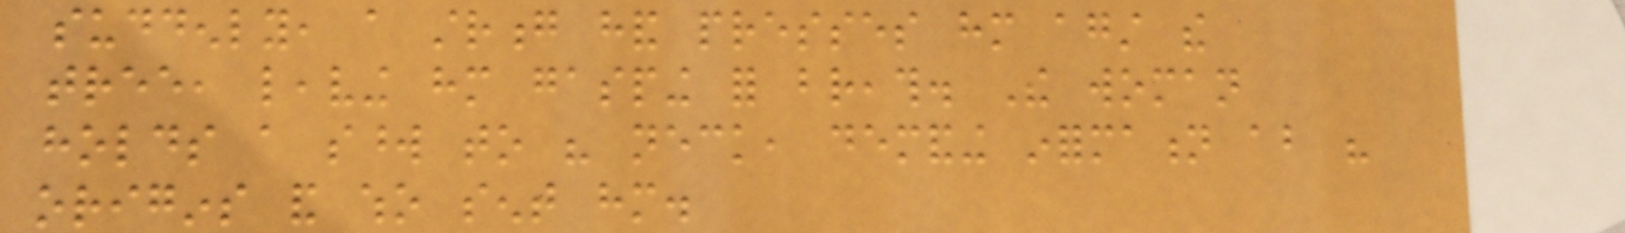suddenly, a strong hand presses him against the
tree, leaving him gasping for breath. The woman
holds a sword to his neck, demanding information about his
origins and who sent him.
